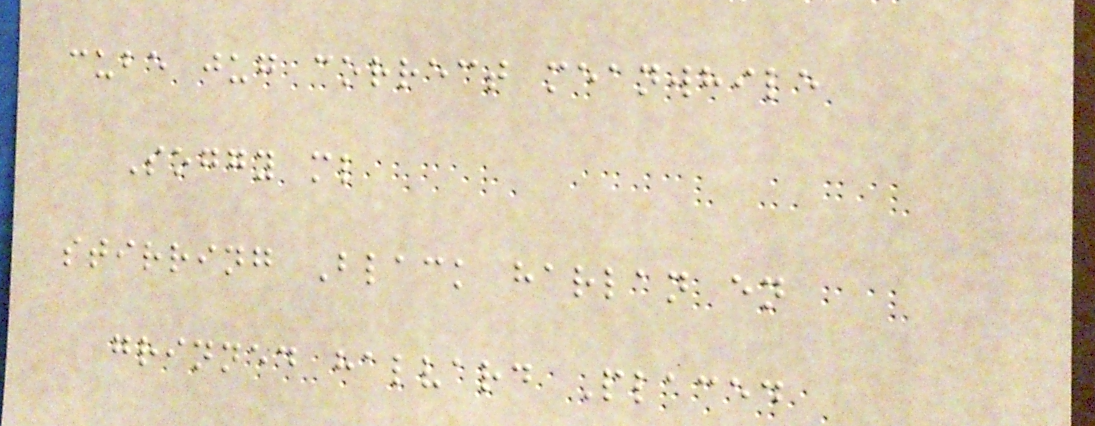cube jug correct meanwhile
Soggy ml
stirring Black harlan en
grinned halvard Placed
